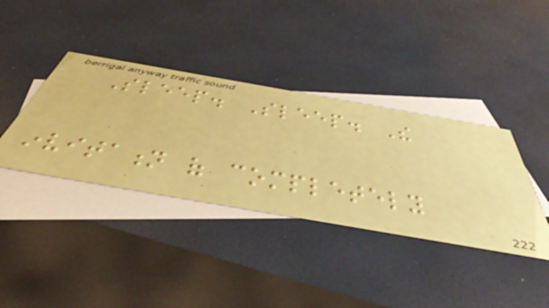Sleep. Sleep. The
invitation of completely
